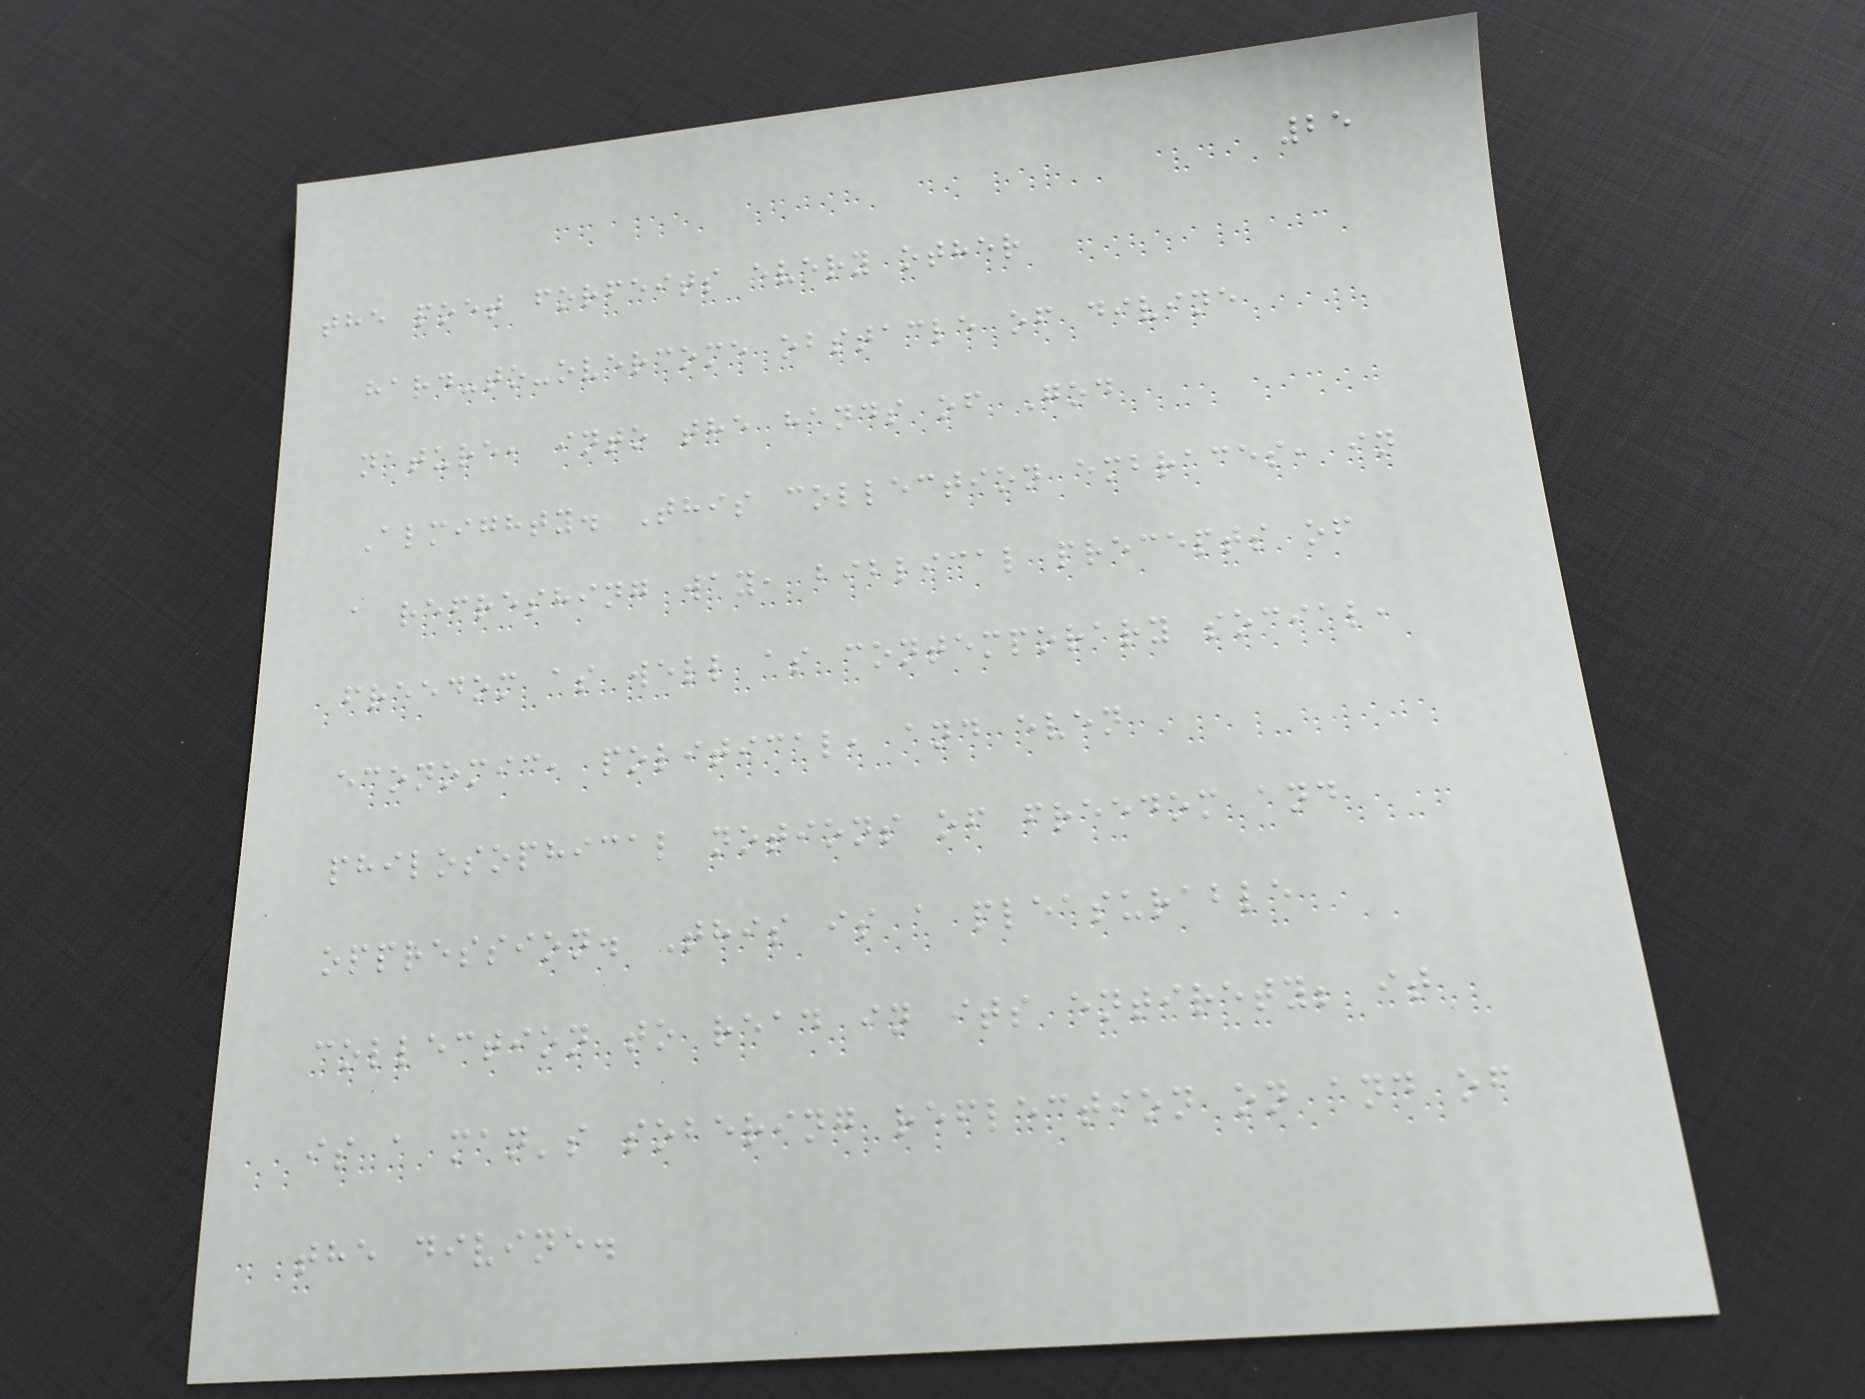25
the poet forfeits every other
hard-to-overcome obstacle of divine
nature, into the hands of God
Almighty. This collection embraces, in
a refreshing way, biblical precepts of
freedom as well as contemporary social,
economic, political, and even
philosophical notions of freedom and
oppression. This is a pleasurable
collection to read in its entirety; it
is a man's sobering reflection on and of
the divine.
